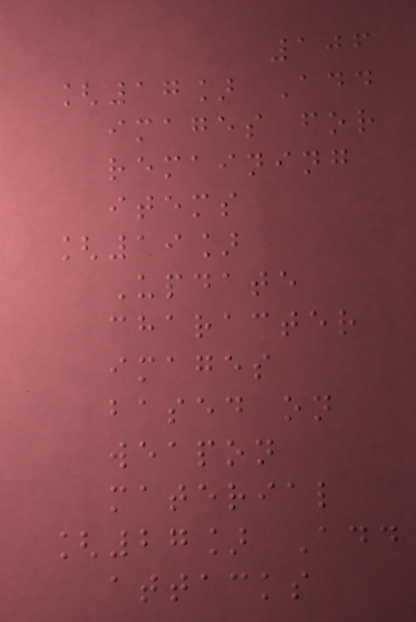106
[17] Add
images for
remaining
items
[19]
Update
character
images
based on
weapon
material
[27] Add
attacks
